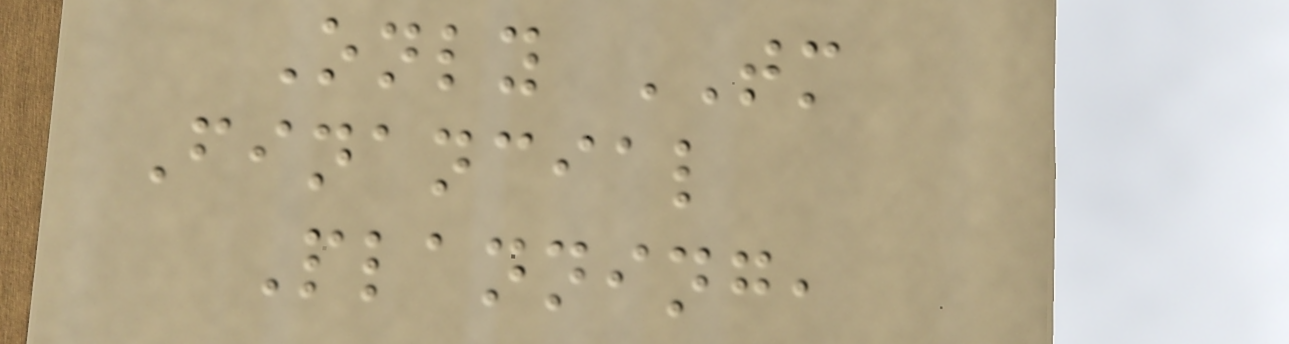Only TM
Financial
Planning,
